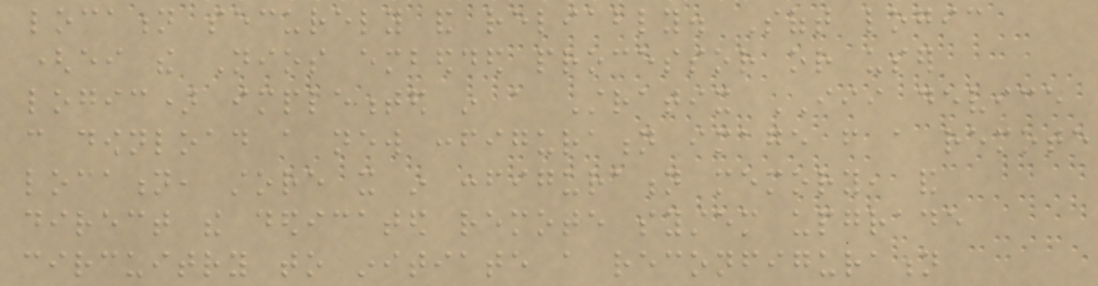location securely and reliably. Soft logic
(either the Nios embedded processor or user
logic) implemented in a Stratix III device
can download a new configuration image from a remote
location, store it in configuration memory, and
direct the dedicated remote system upgrade
circuitry to initiate a reconfiguration
